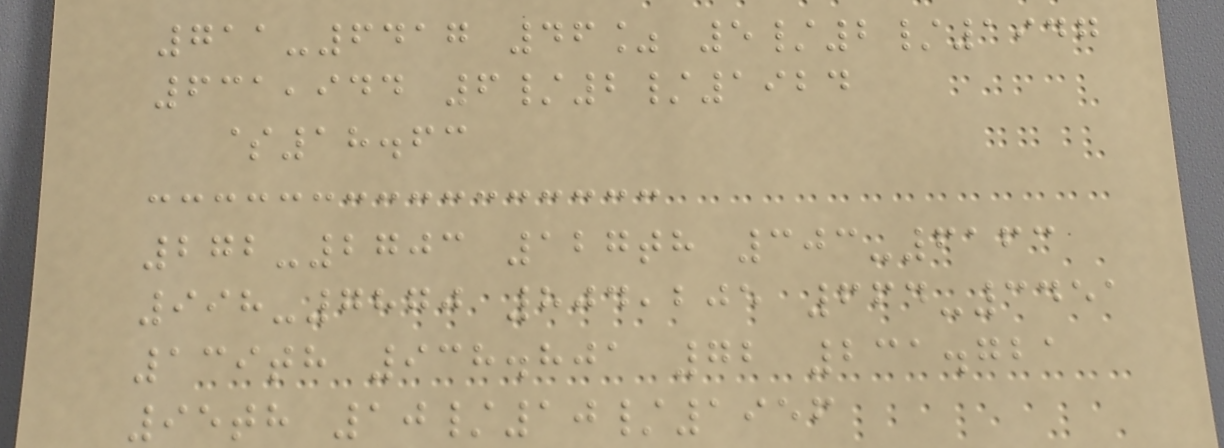711-6417 46% 5/2/1947
631,944 6/2/1924
$18.63
272-2703 127th 303-6163
998-7870 804,205 664-3451
139th 938.801 72 231.721
95th 10/10/1956
